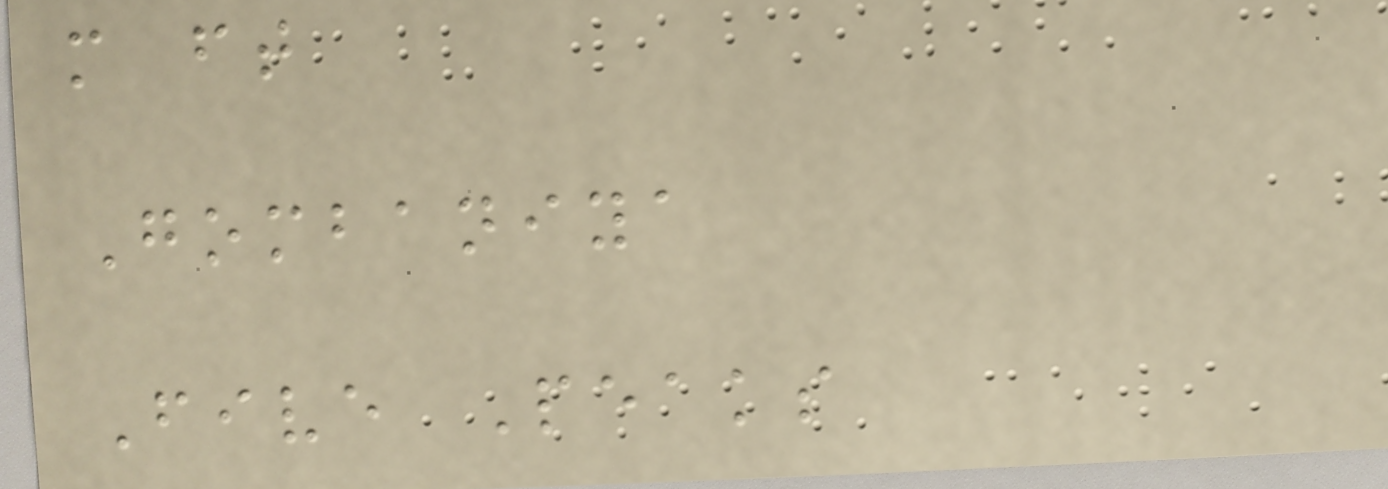m ft
Gombaniya
Five Peaks
